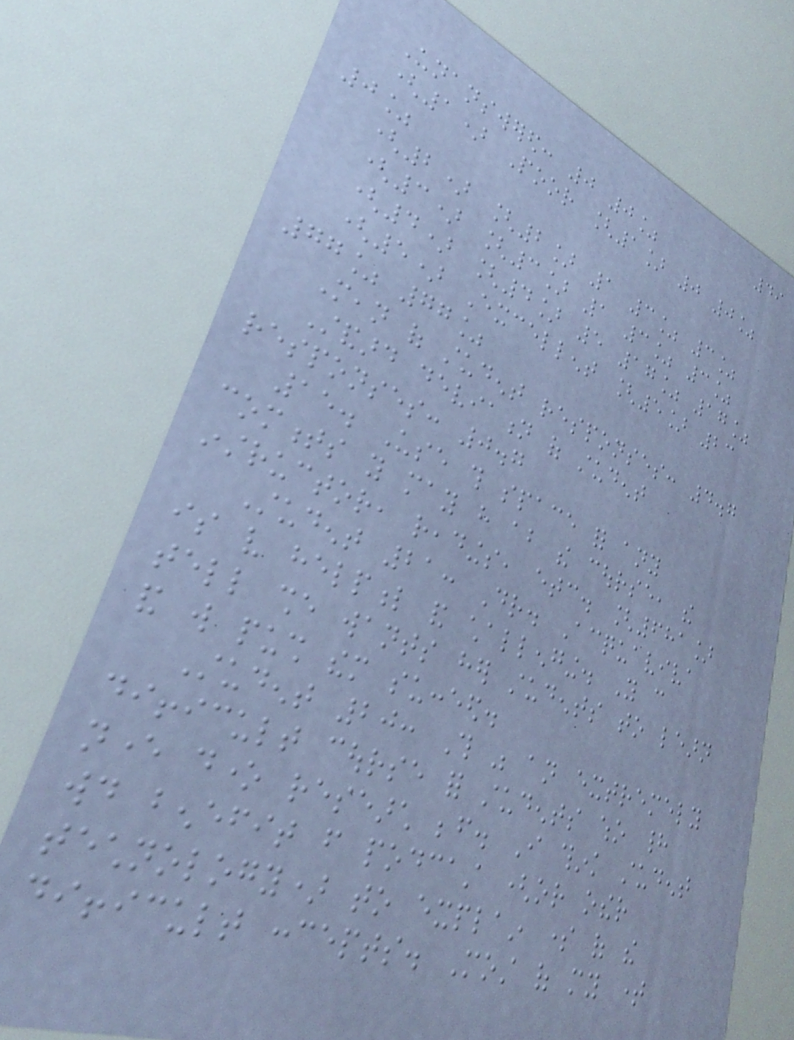49
Unanswered: 0 0%
(1) Poor [1] 0 0%
0%
(2) [2] 1 3% 3%
(3) [3] 1 3% 3%
(4) [4] 5 17% 17%
(5) Excellent [5] 23
77% 77%
Mean of student responses: 4.7
Standard deviation of student
responses: 0.7
15. Use this space for any
comments you may have about the course, the
instructor, readings, etc. [681]
Student 21: Dr. Acquaviva
is very helpful and challenging. You can
tell she wants her students to learn
and will push them succeed.
Student 20: This was an extremely
difficult course for students who had
never done research before. I think student
would benefit from podcast (or other
technology) to explain some of the
difficult concepts. Most of my time
